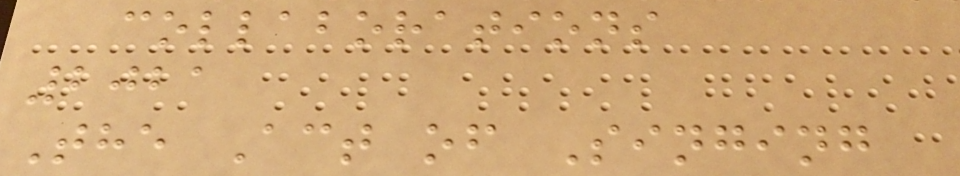collaborations
2021
The Act of Singing
